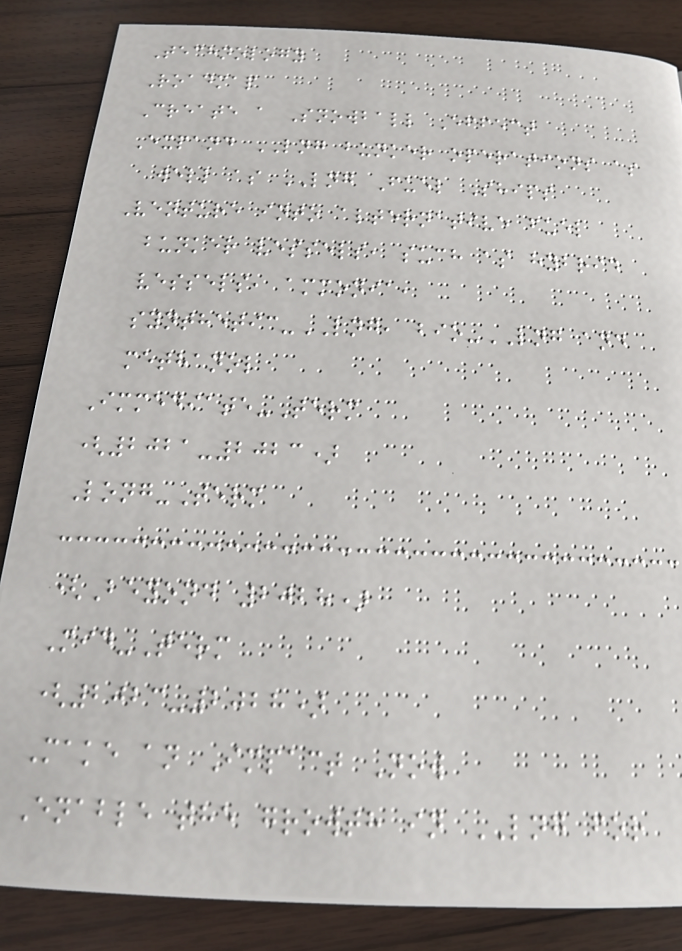Technology
Roadmap
Create a Snowball Effect
Expand LNG bunker operations as
well as LNG Fuel Ships
Venture into alternative fuel
bunker vessels, such as hybrid
vessels, ammonia,
synthetic-LNG, bio-LNG and
methanol
Immediate-Term
(2021-2023)
Long-Term
(Beyond 2028)
Mid-Term
(2023-2028)
Make an Impact Now
Enable the growth in LNG for
